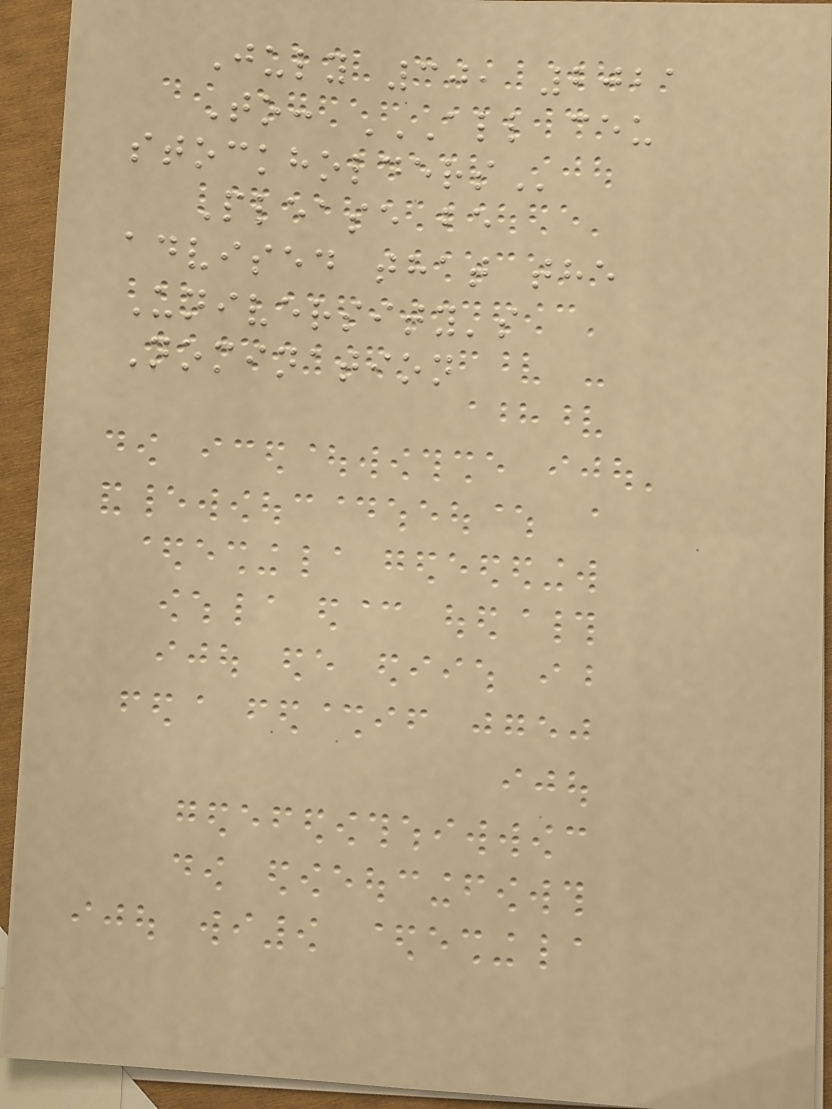July 30, 2021
To: ALL CEU
STOCKHOLDERS
Please be
advised that the
University's
Nomination
